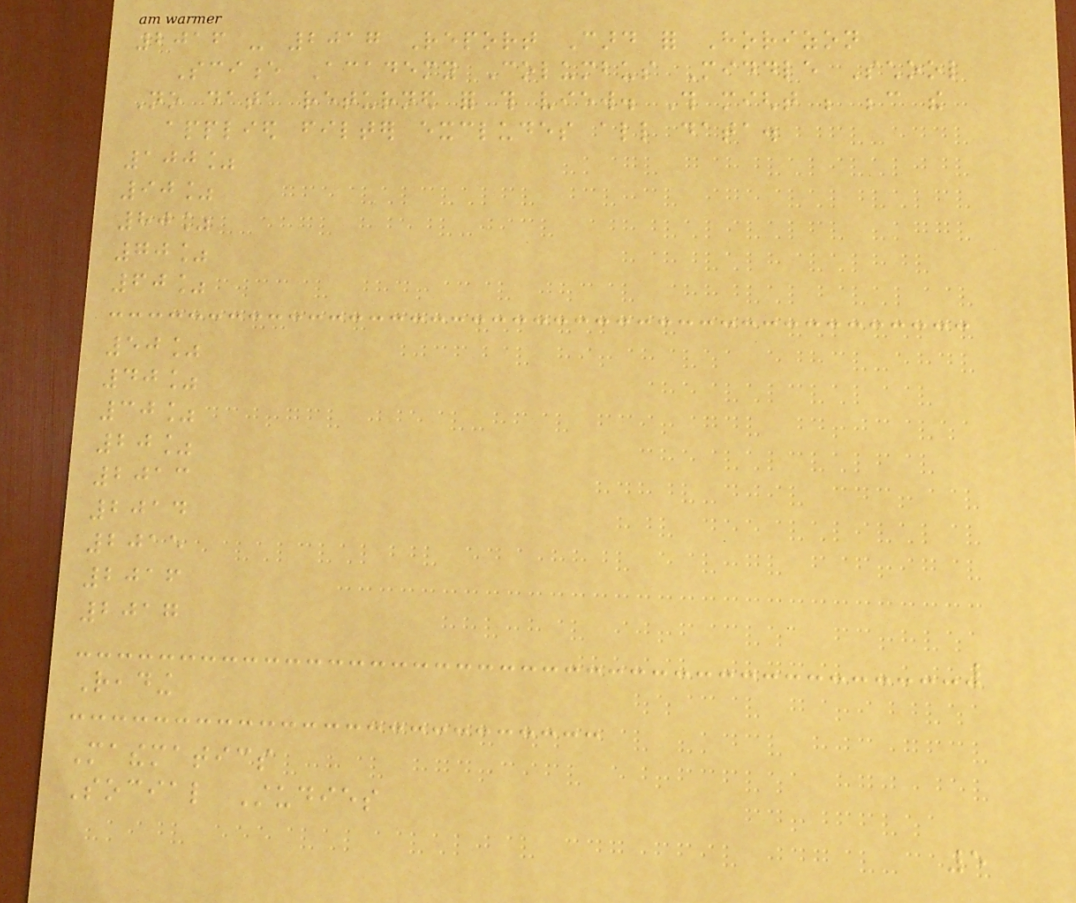2016 - 2017 Report Card for Horizon
Science Academy Columbus Middle School
No data returned for this view. This might be because the
applied filter excludes all data.
100%
90%
80%
70%
60%
50%
40%
30%
20%
2013
2014
2015
2016
2017
Reading
Mathematics
Social Studies
5
